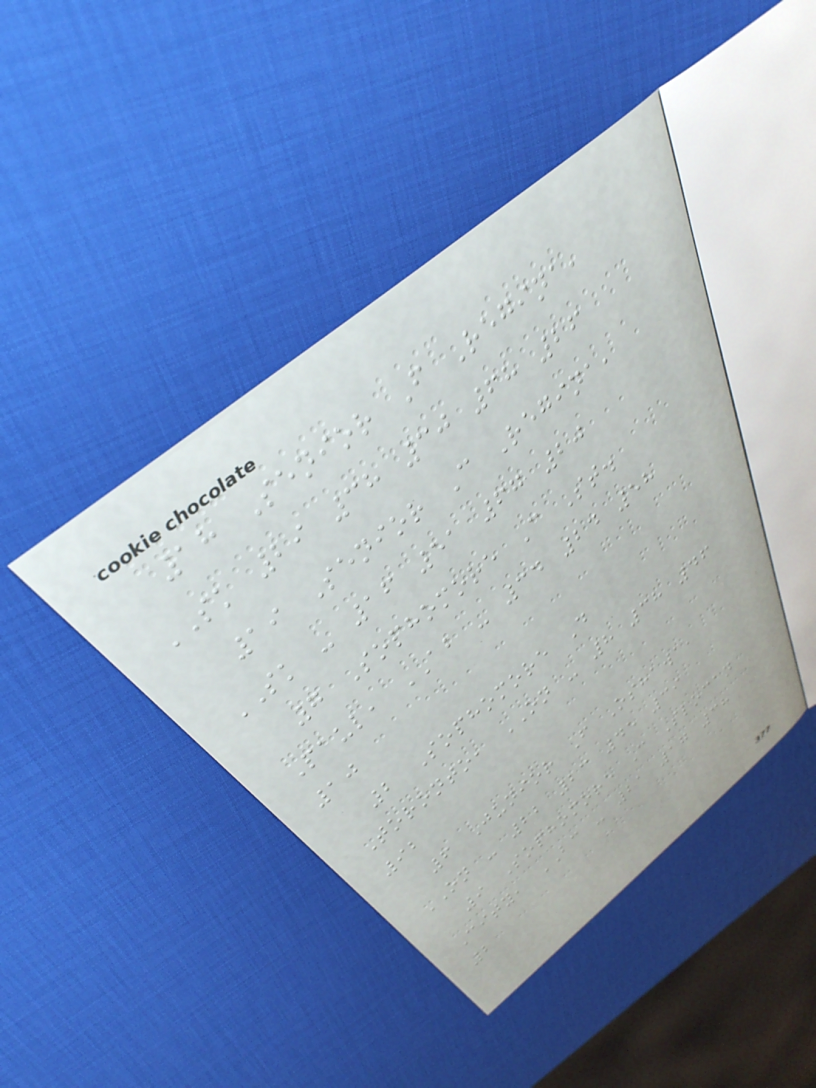18 Senior F Regina,
SK 29 38 30 68 26
19 Senior C Regina,
SK - 16 51 67 20
7 Sophomore C St.
Paul, AB - 34 24 58
10
2 Sophomore D
Toronto, ON - 8 38 46
92
6 Junior F Oshawa,
ON - 22 23 45 39
9 Sophomore C Slocan
City, BC - 21 17 38
2
